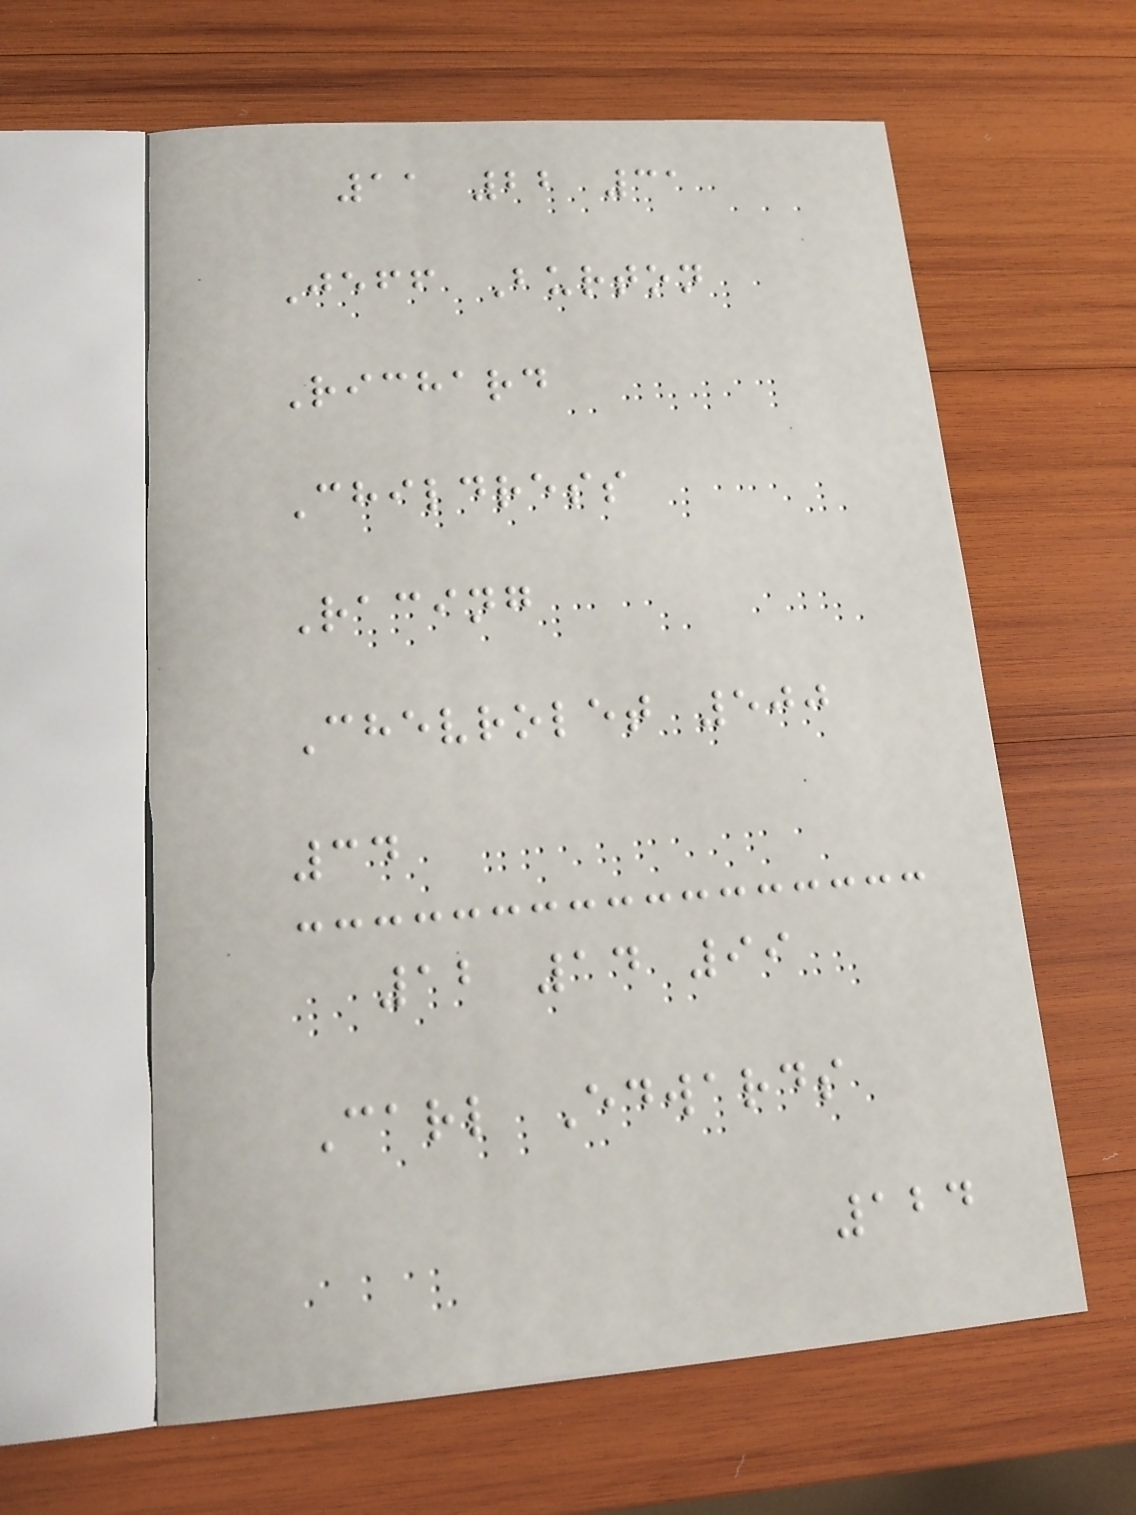11 22 31
Jeff Burton
Richard
Childress
Racing
Chevrolet 500
34
12 14 99
Carl Edwards
124
